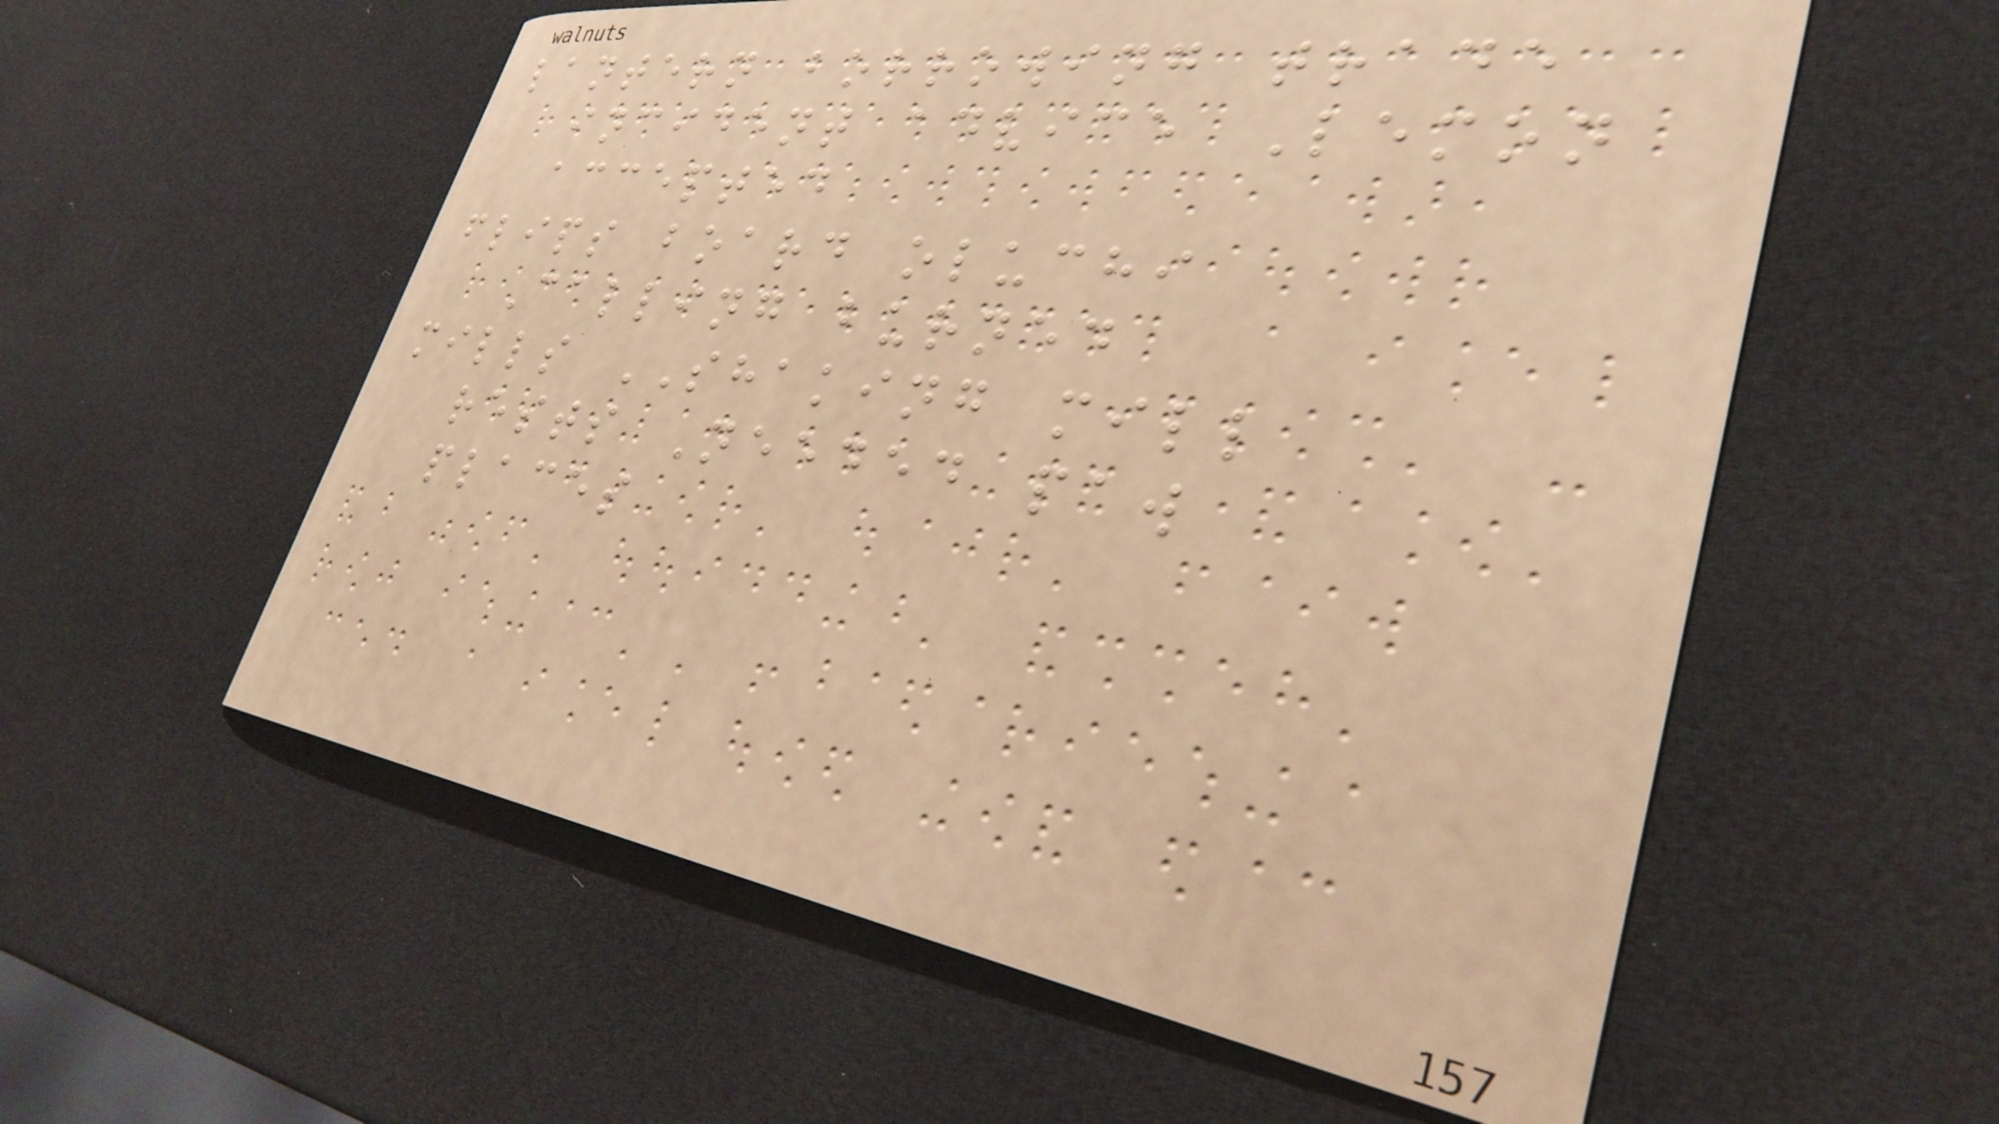lantern borrowing trade
incident advice Lemon
accepted
flips board oluchi
Calling burned
mills SHAKING mill
rests Needed paw
places
